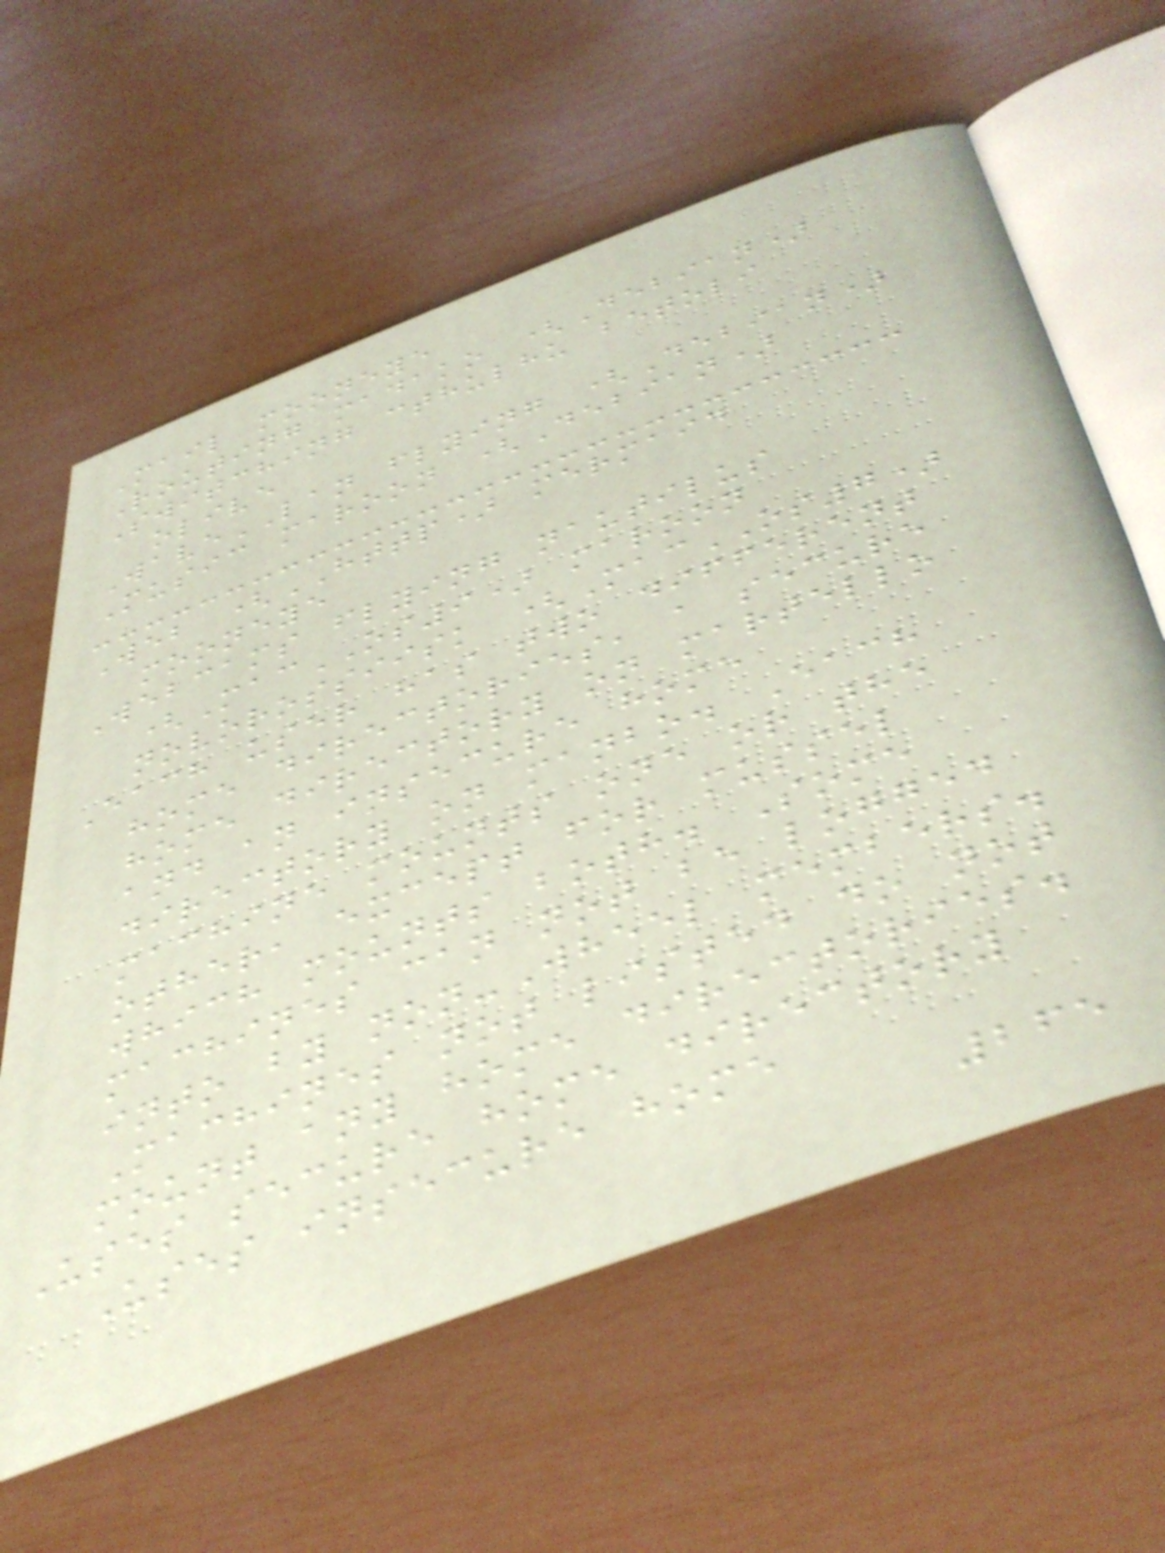Mail mooneye
Routing madako (Debian)
Switching cthulhu betoli
olive
WaveLAN flying (Debian)
Music maroon (Debian)
Web (HTTP) mermaid
mooneye
Webcams flying nautilus
(MacOS9) maroon
novorossiisk (MacOS7)
Each user has two different
home directories, a secure
home directory on martello
and an insecure home
directory on manbo. Each
machine mounts one or the
other, except for mussel
which mounts both. Some
machines can not be logged
into by non-Wheel members.
Machines not listed do not
mount any home directories.
Uses secure home directory
Uses insecure home
265
